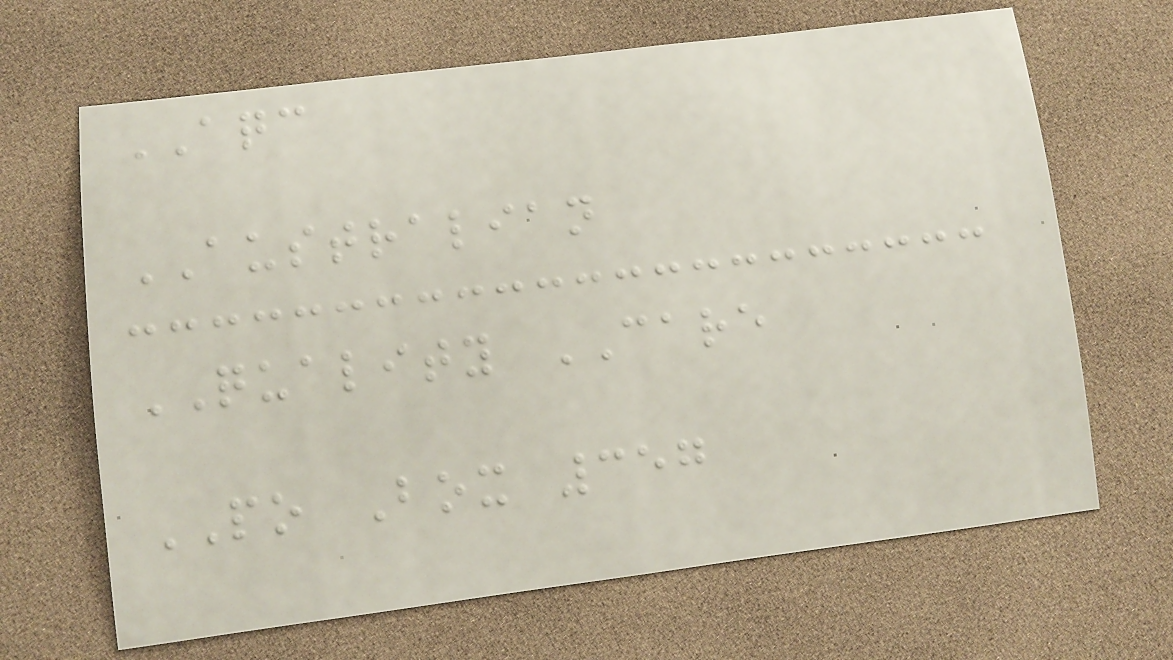AQC
AUSTRALIAN
QUALITY CARE
PO Box 357
